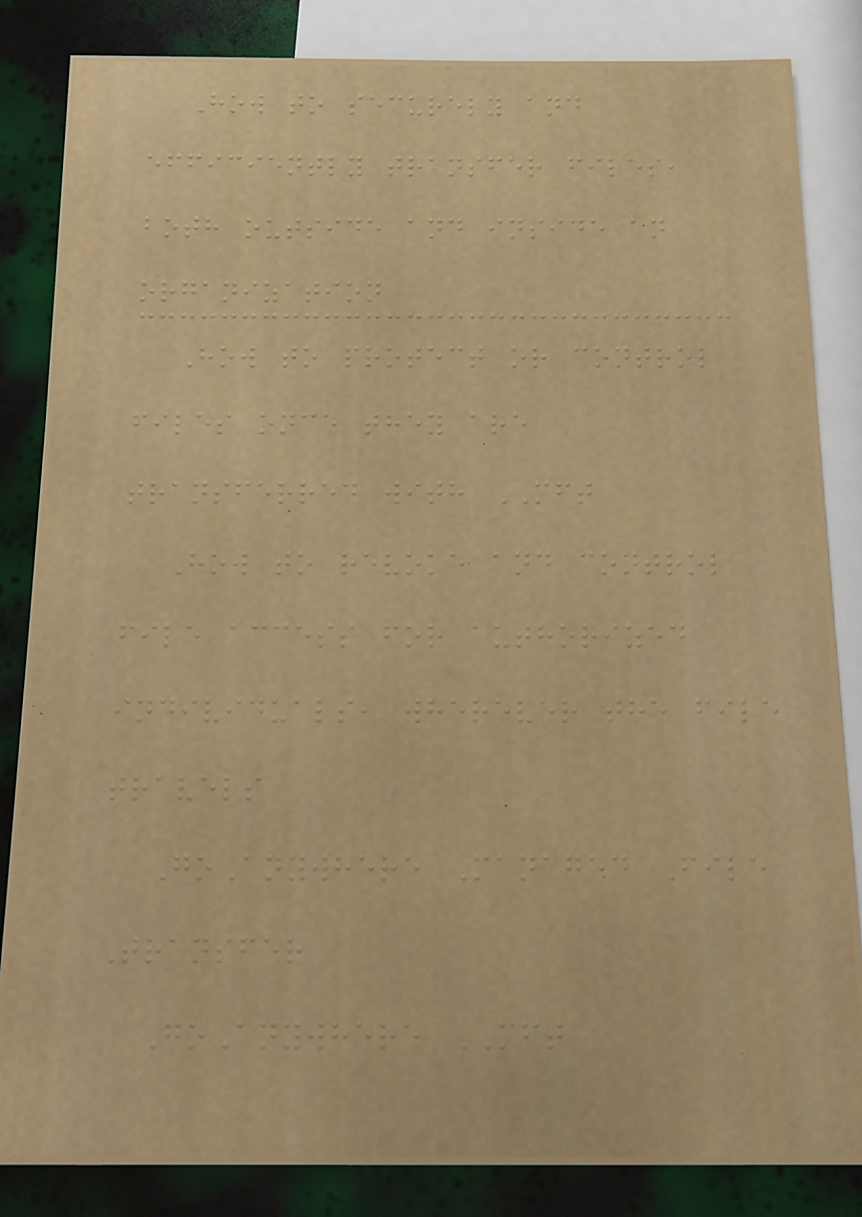How to securely and
efficiently transfer files,
both outside and inside an
organization
How to protect or control
files once they are
transferred with MFT
How to revoke and control
file access for authorized
individuals, wherever the file
travels
GoAnywhere Managed File
Transfer
GoAnywhere MFT
